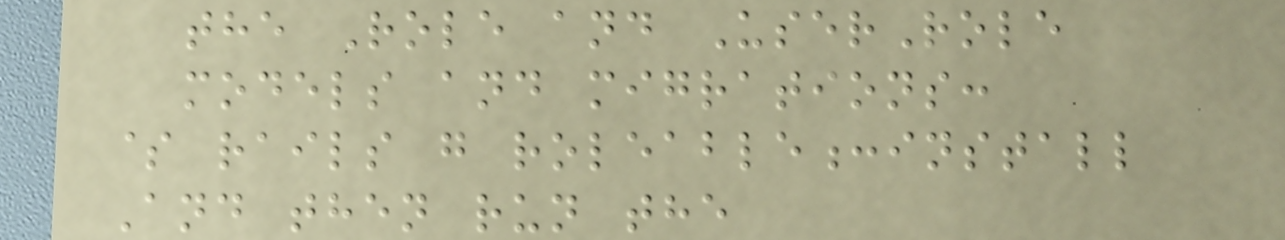the Role and UserRole
models and migrations:
$ rails g roleable:install
And then run the
